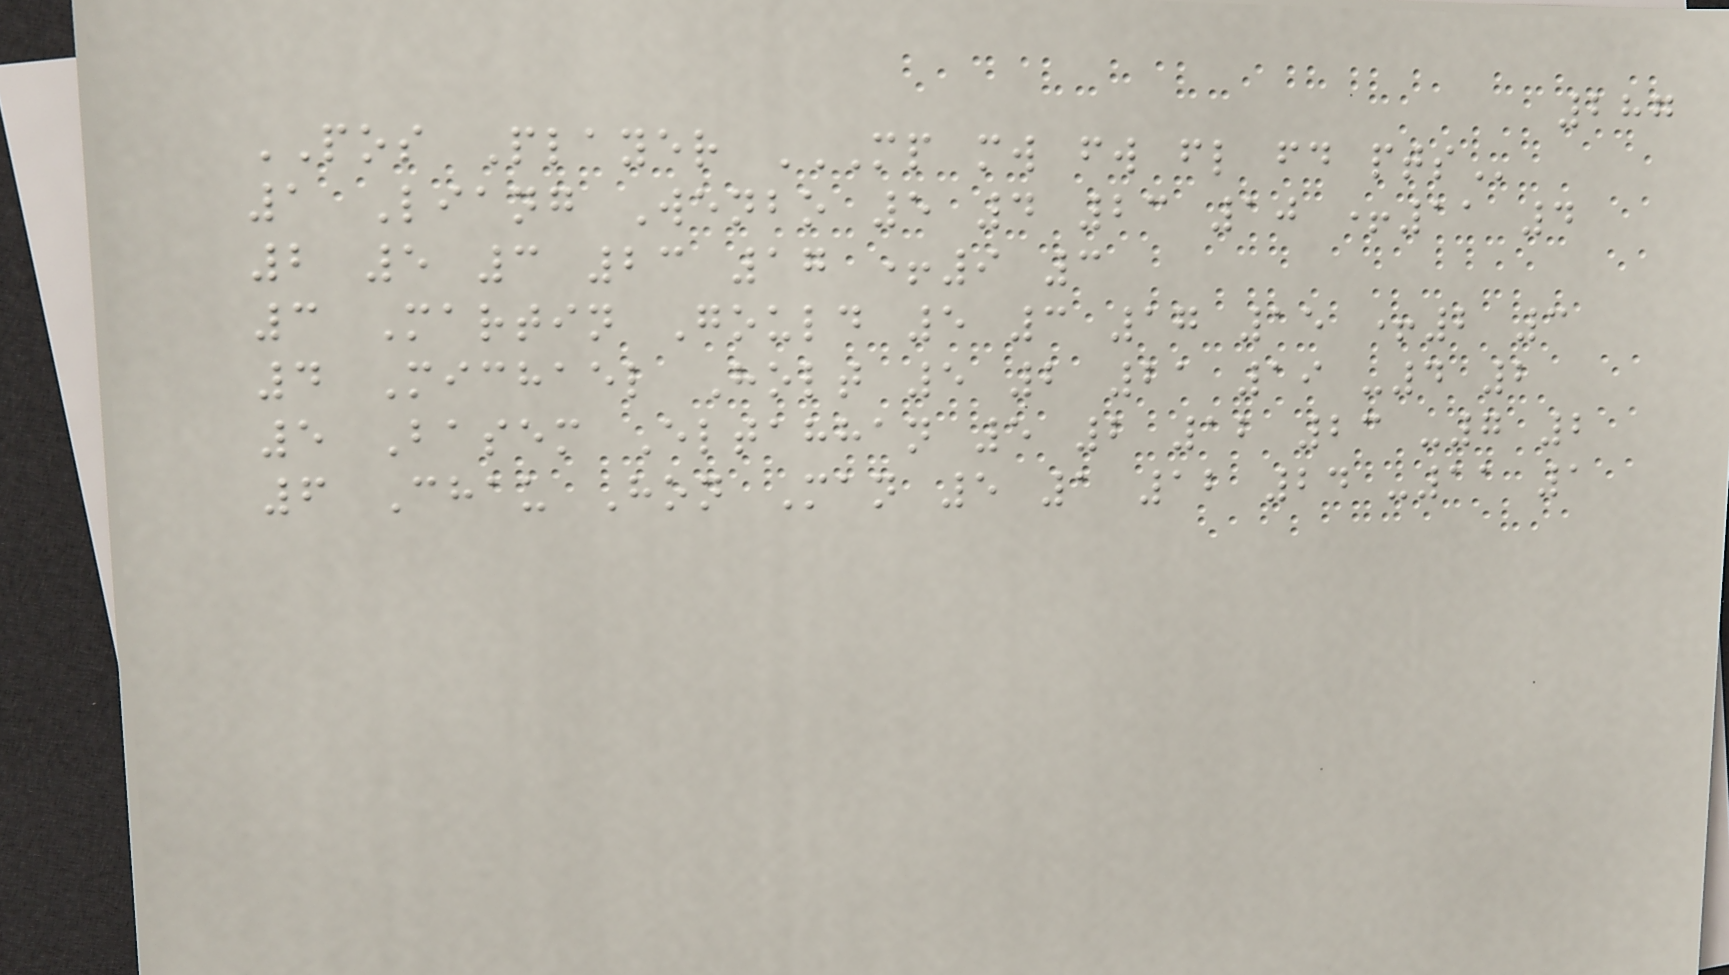287
POS Player MP MW FW FL FD PTS
1 Liang Wenbo 5 4 23 10 +11 4
2 5 3 23 17 +9 3
3 Martin Gould 5 3 17 15 +2 3
4 Michael Holt 5 2 21 19 -4 2
5 Basem Eltahhan 5 2 12 23 -7 2
6 Chau Hon Man 5 1 12 24 -11 1
